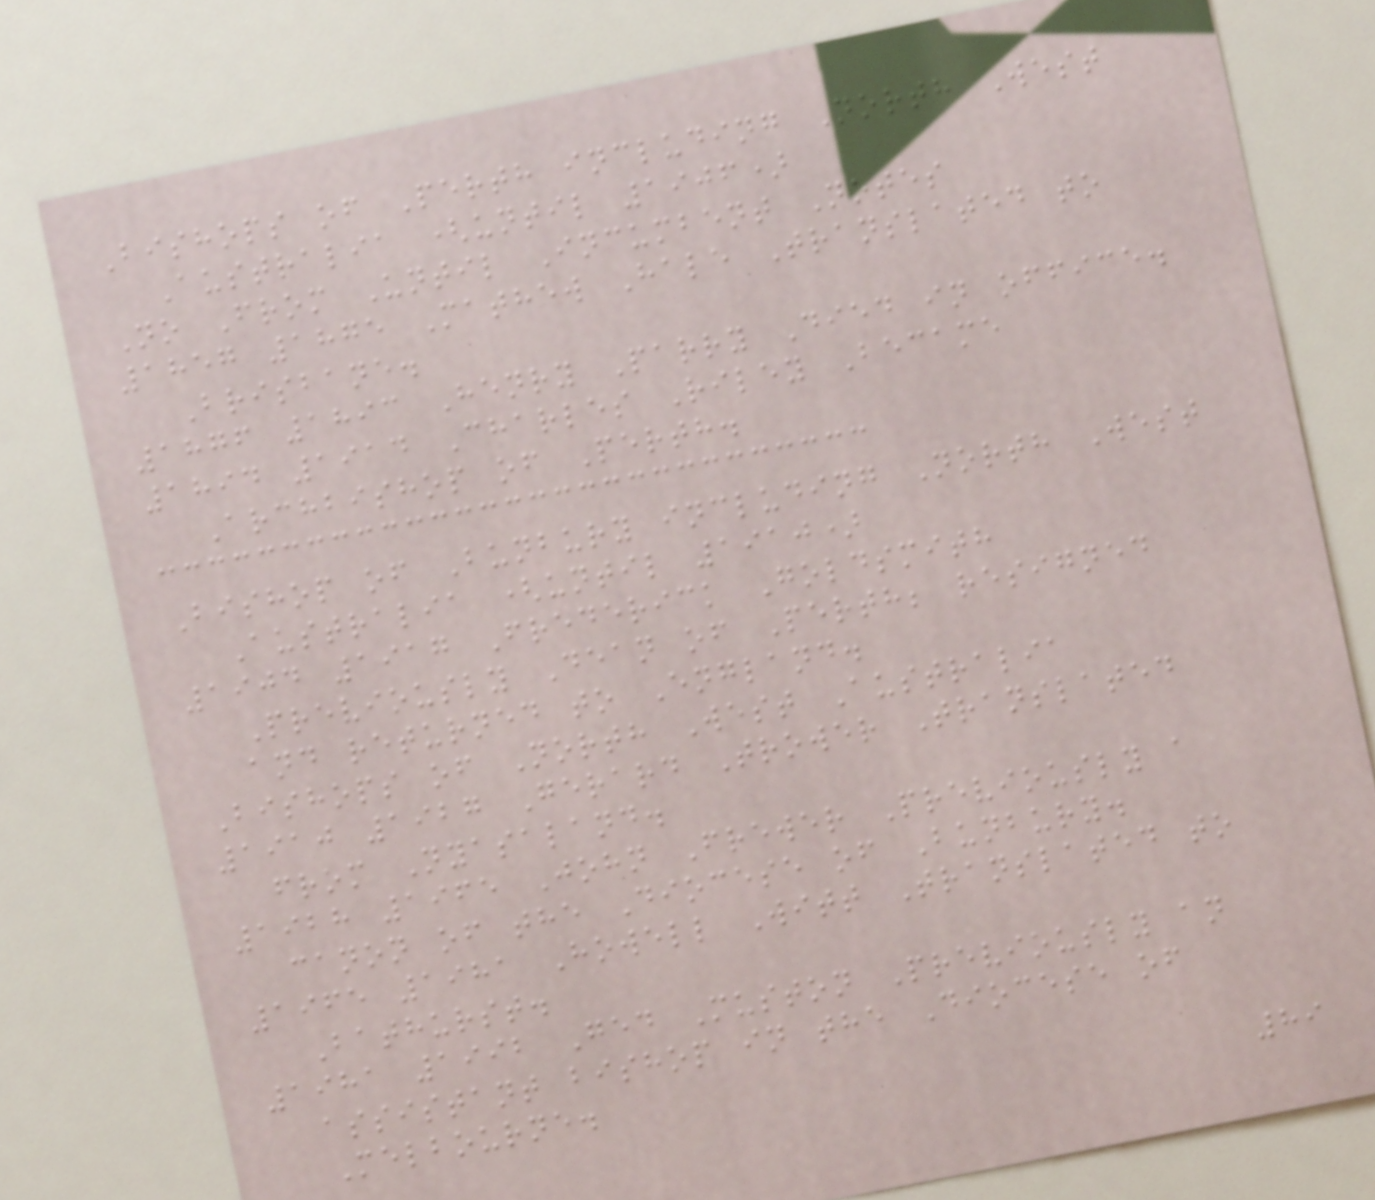Bishops of Perth including North West
Australia (until 1906)
No From Until Incumbent Notes
1857 1875 Mathew Hale Translated to
Brisbane.
1876 1893 Henry Parry Died in office.
1894 1914 Charles Riley Became
Archbishop of Perth.
Bishop of Bunbury including North West
Australia (until 1910)
1904 1917 Frederick Goldsmith
Previously Dean of Perth; resigned
and returned to England.
Bishops of North West Australia
1910 1927 Gerard Trower Translated
from Nyasaland.
1928 1965 John Frewer Previously a
canon of the Diocese of Bunbury.
1965 1981 Howell Witt Translated to
Bathurst.
1981 1992 Ged Muston Previously an
assistant bishop in the Diocese of
Melbourne.
89
